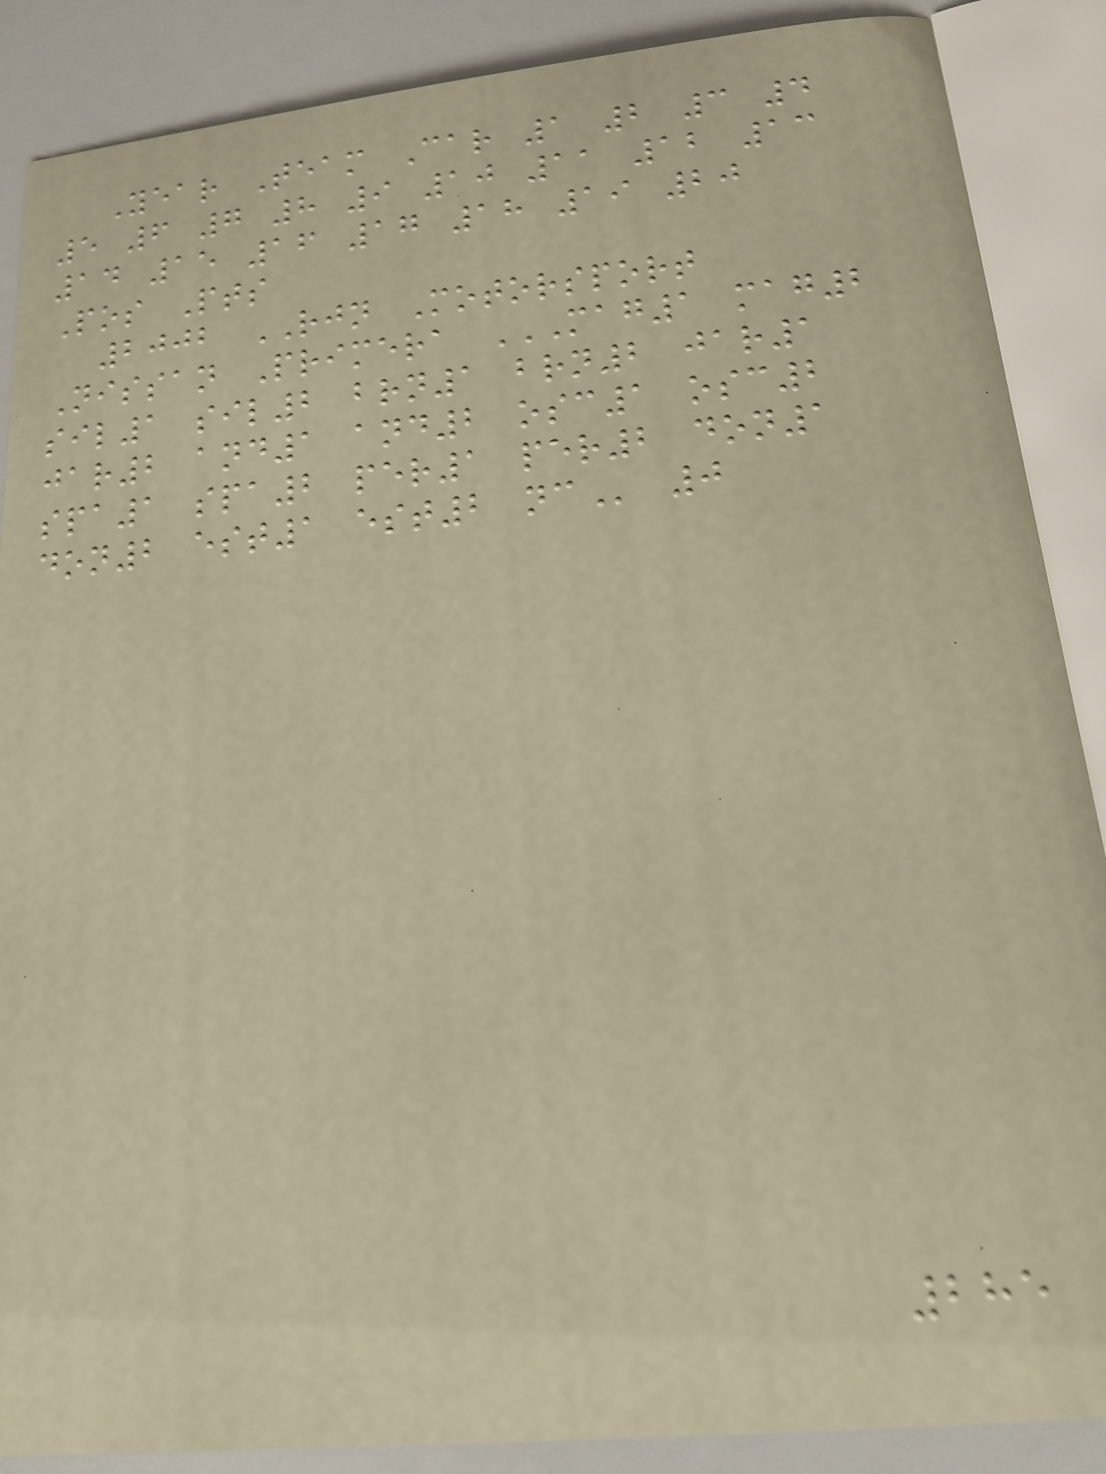Year Team Car 1 2 3 4
5 6 7 8 9 10 11 12 13
14 15 16 17 18 19 20
Pos Pts
2002 RJN Motorsport
Nissan Primera MAG1 MAG2
SIL1 SIL2 BRN1 BRN2 JAR1
JAR2 AND1 AND2 OSC1 OSC2
SPA1 SPA2 PER1 PER2 DON1
DON2 EST1 EST2 NC 0
285
